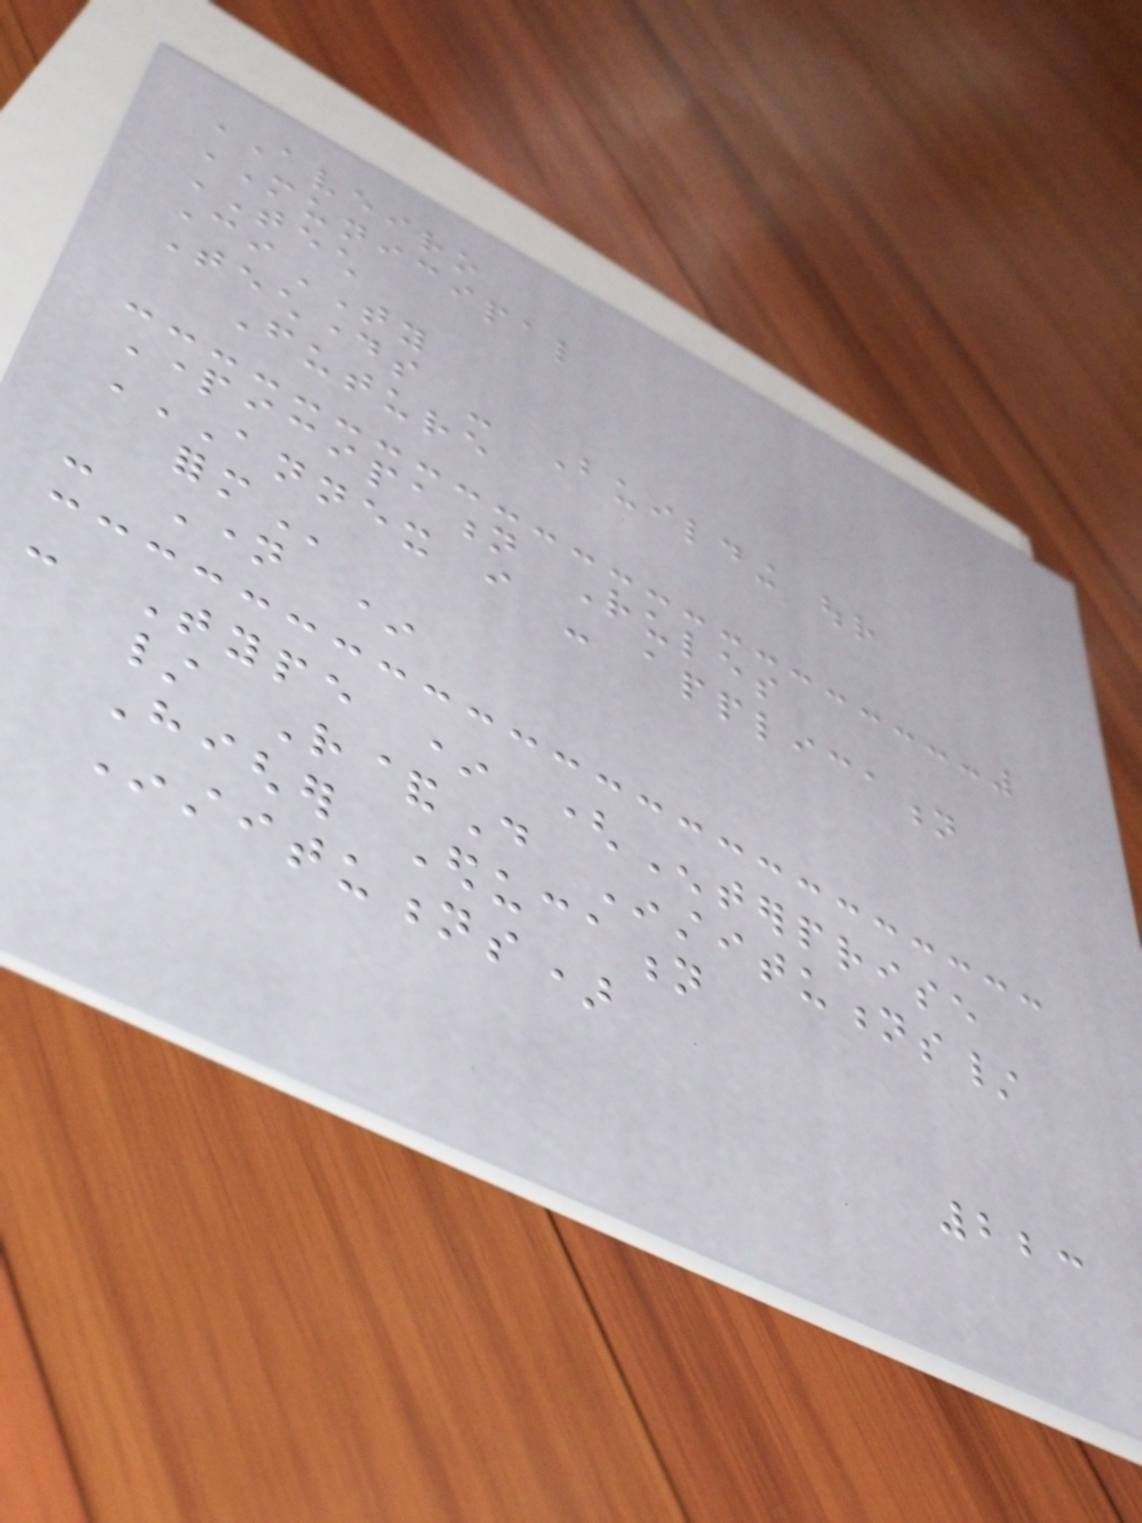AVEIRO
MUNICIPAL
TECH
CiTY
Techdays - Building our
Future
Participation Rules
ANNEX I - APPLICATION
FORM
- Name *
- Type * (Enterprise
/ R&D Institutions/
Higher Education
Institutions)
223
